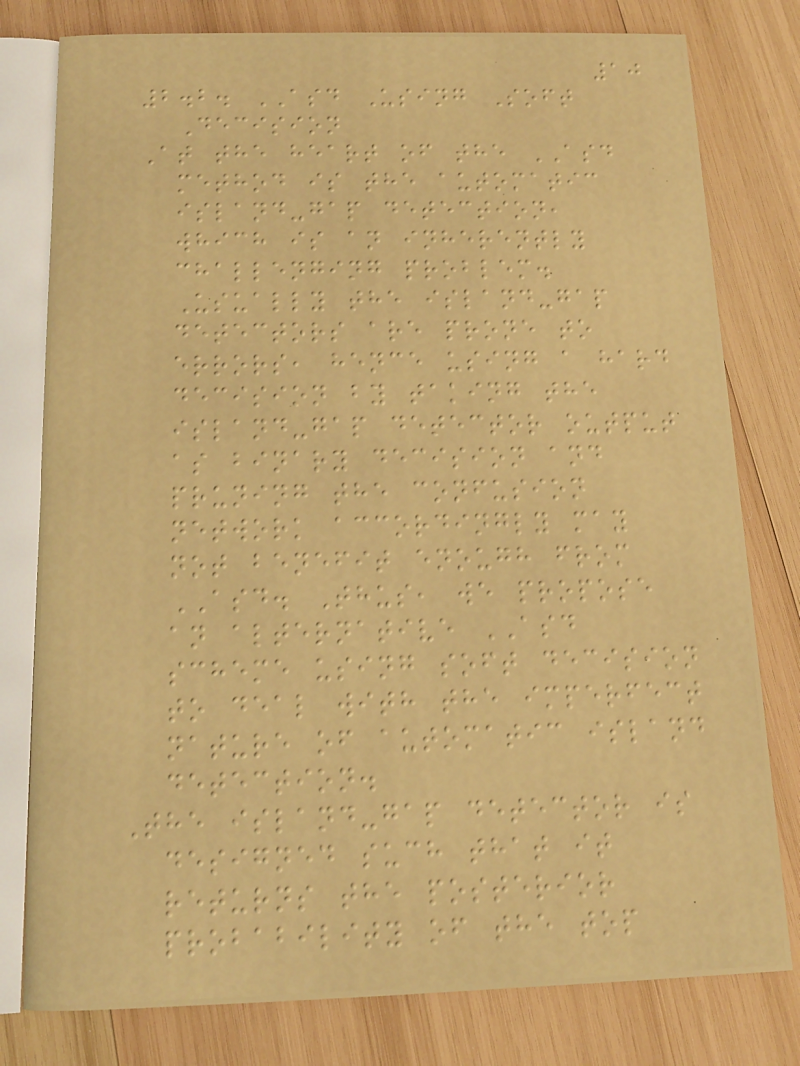10
2.2. ASD Using Soft
Decision
At the heart of the ASD
method is the automatic
island-gap detection,
which is an inherently
challenging problem.
Usually the island-gap
detectors are prone to
errors, hence using a hard
decision by taking the
island-gap detector output
as binary decision and
pruning the confusion
network accordingly may
not benefit enough from
ASD. Thus, we propose
an alternative ASD
scheme using soft decision
to deal with the imperfect
nature of automatic island
detection.
The island-gap detector is
designed such that it
returns the posterior
probability of the top
